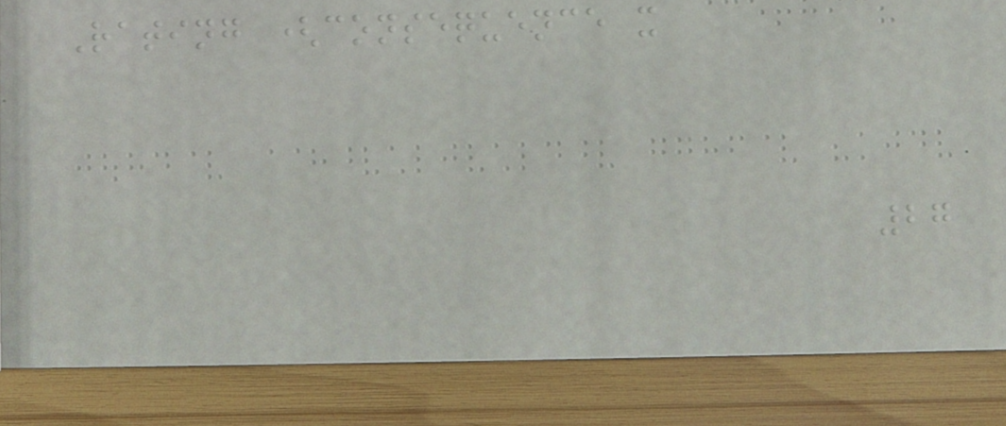Rating (consequence x
27
